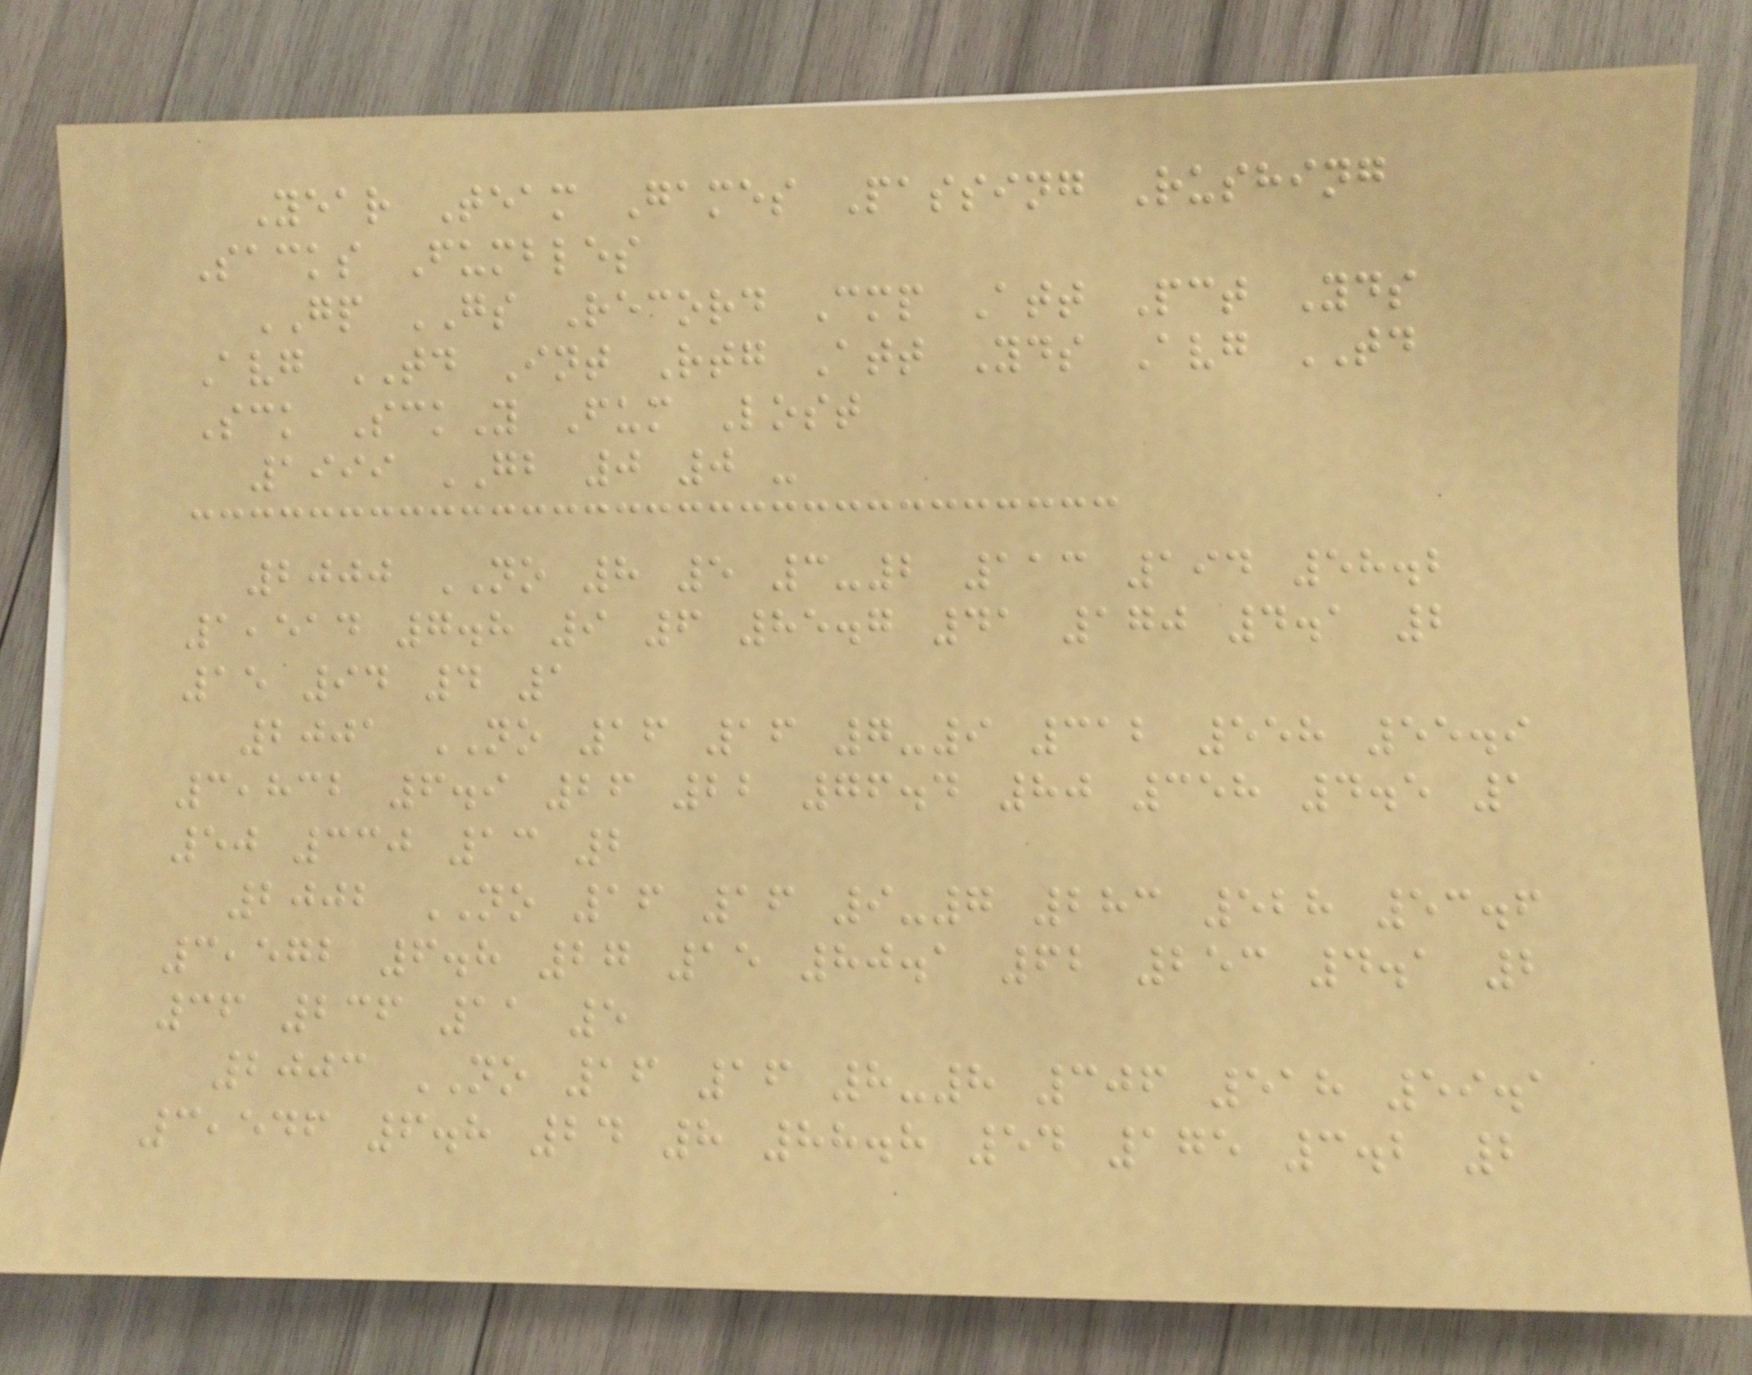Year Team Games Passing Rushing
Sacks Fumbles
GP GS Record Cmp Att Pct Yds
Avg TD Int Rtg Att Yds Avg TD
Sck SckY Fum Lost
1999 GB 0 0 -
2000 NO 8 5 3-2 113 194 58.2
1,514 7.8 9 6 85.7 41 170 4.1 2
15 94 4 1
2001 NO 16 16 7-9 312 558 55.9
3,832 6.9 26 22 76.4 80 358 4.5 1
50 330 13 2
2002 NO 16 16 9-7 283 528 53.6
3,572 6.8 27 15 80.1 62 253 4.1 2
36 236 11 5
2003 NO 16 16 8-8 306 518 59.1
3,546 6.8 24 8 88.8 54 175 3.2 2
